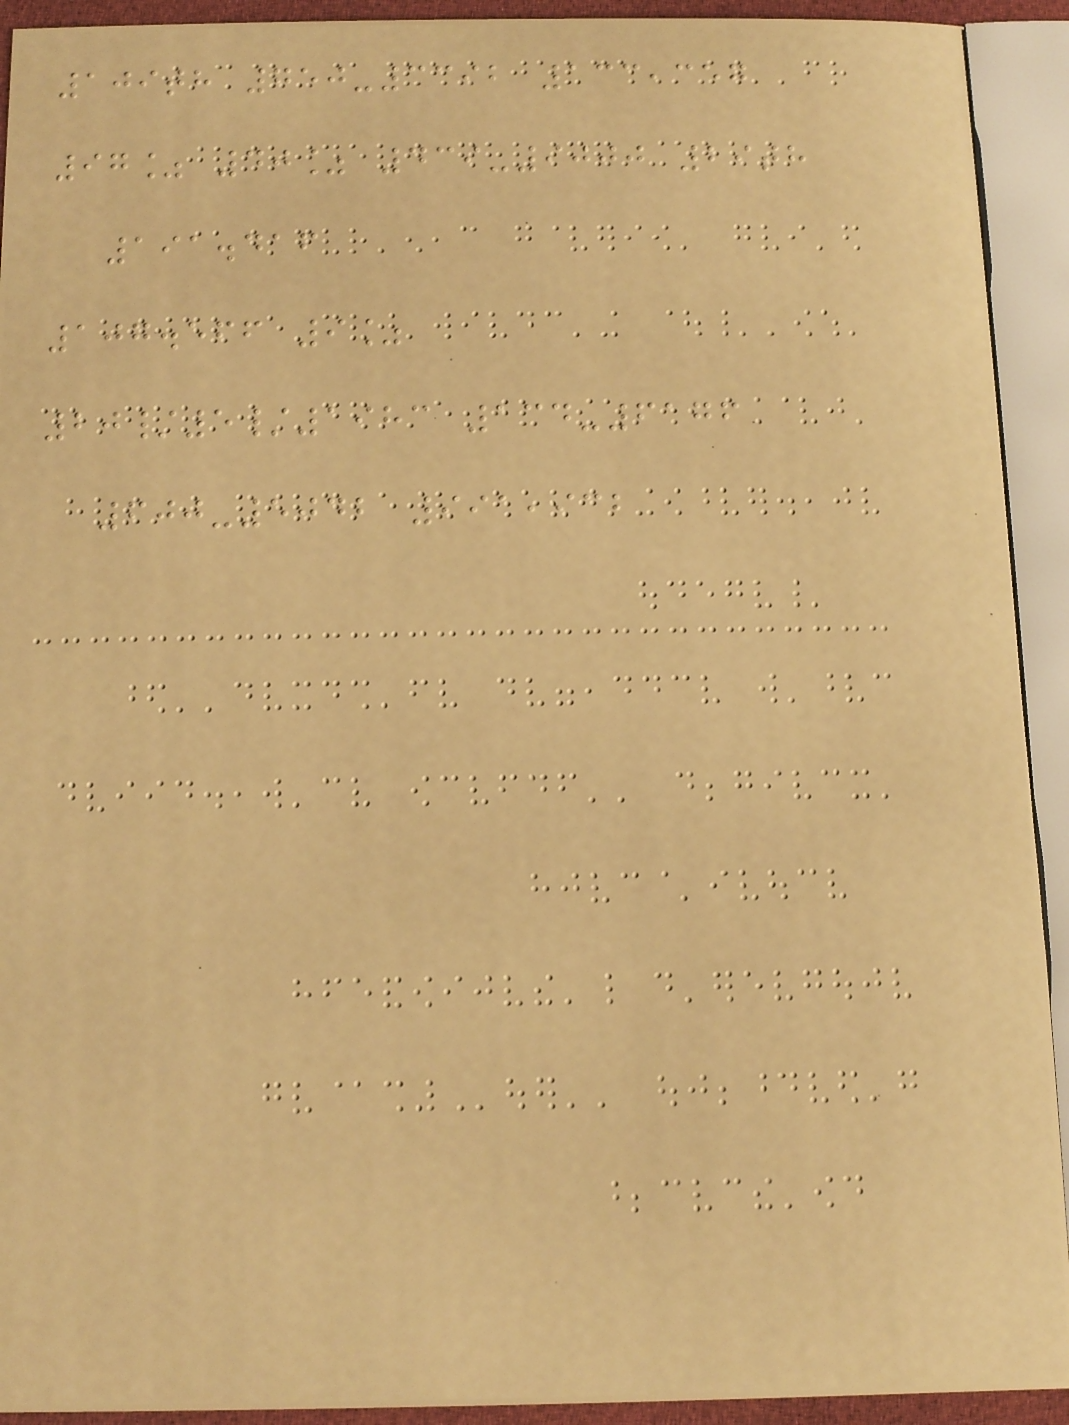109th 750-3392 133,357
97% 40% 439-9000 29th
191.416
107.566 9%
20/5/1983 134-6176
600-5042 991,932
